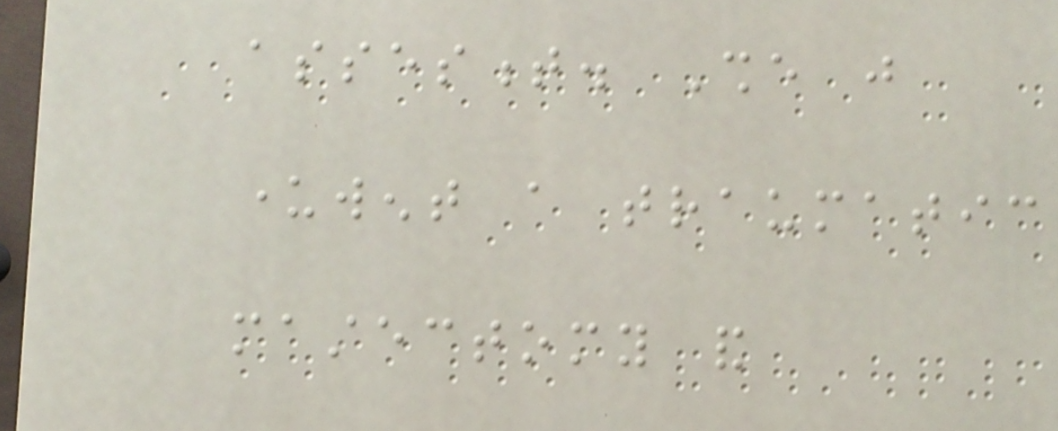assesment. She just
underwent a traumatic
mastectomy and
